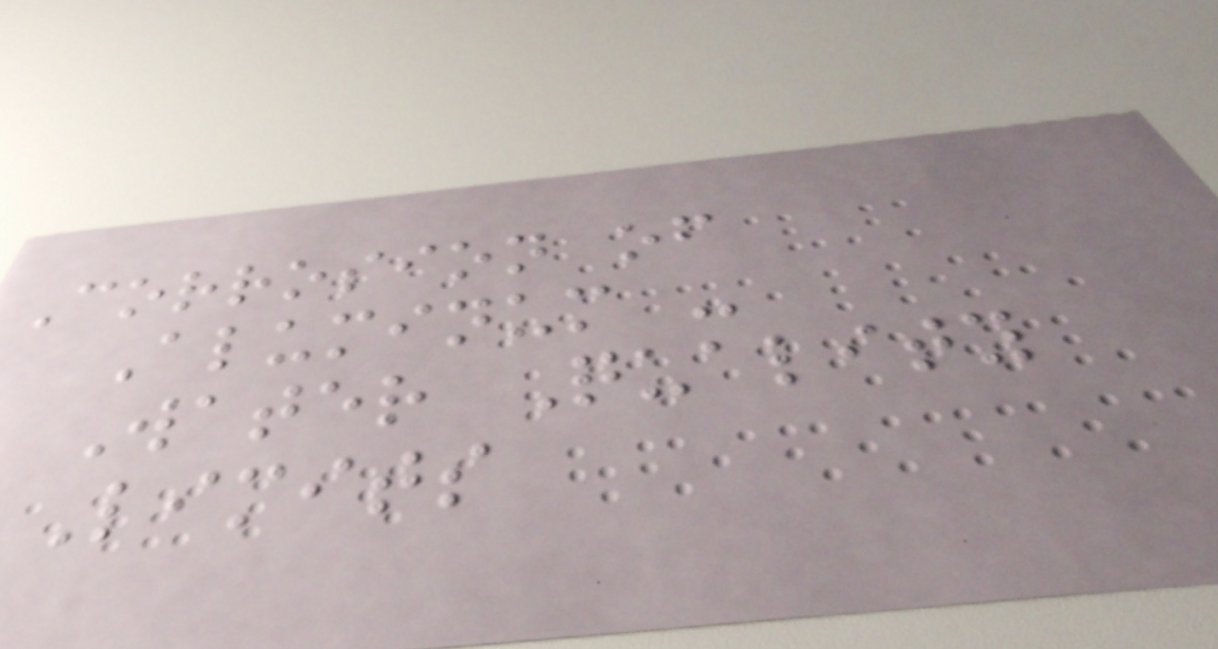Corrosion of
Aluminum -
Water Quality
Limits
